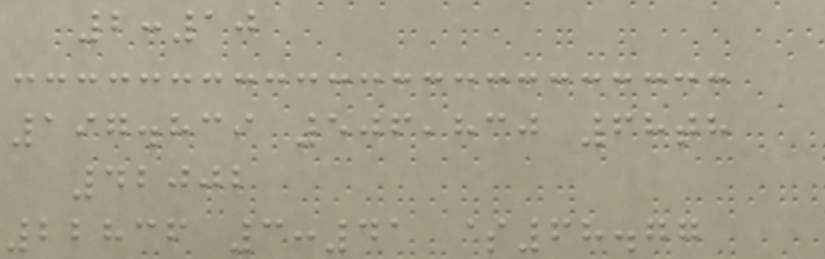2:10
197.839 506,830 68th
42002
22836 3:41 $68.77
